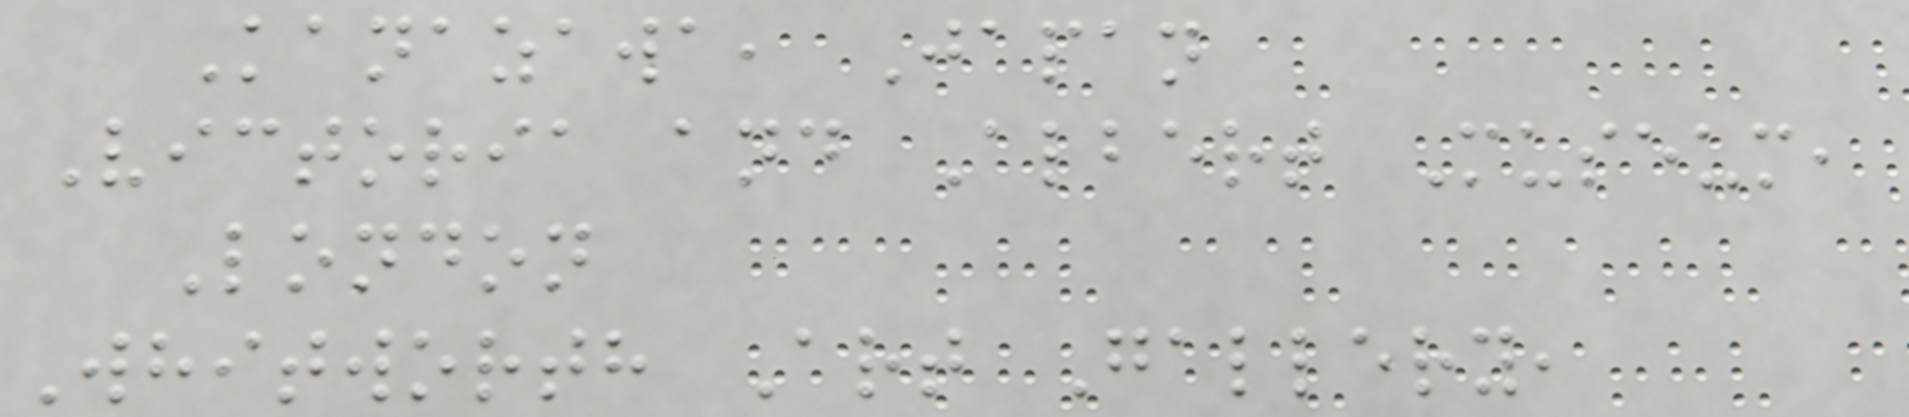Kanazawa, Japan
Victoria and Albert Museum,
London
Whitworth Art Gallery,
